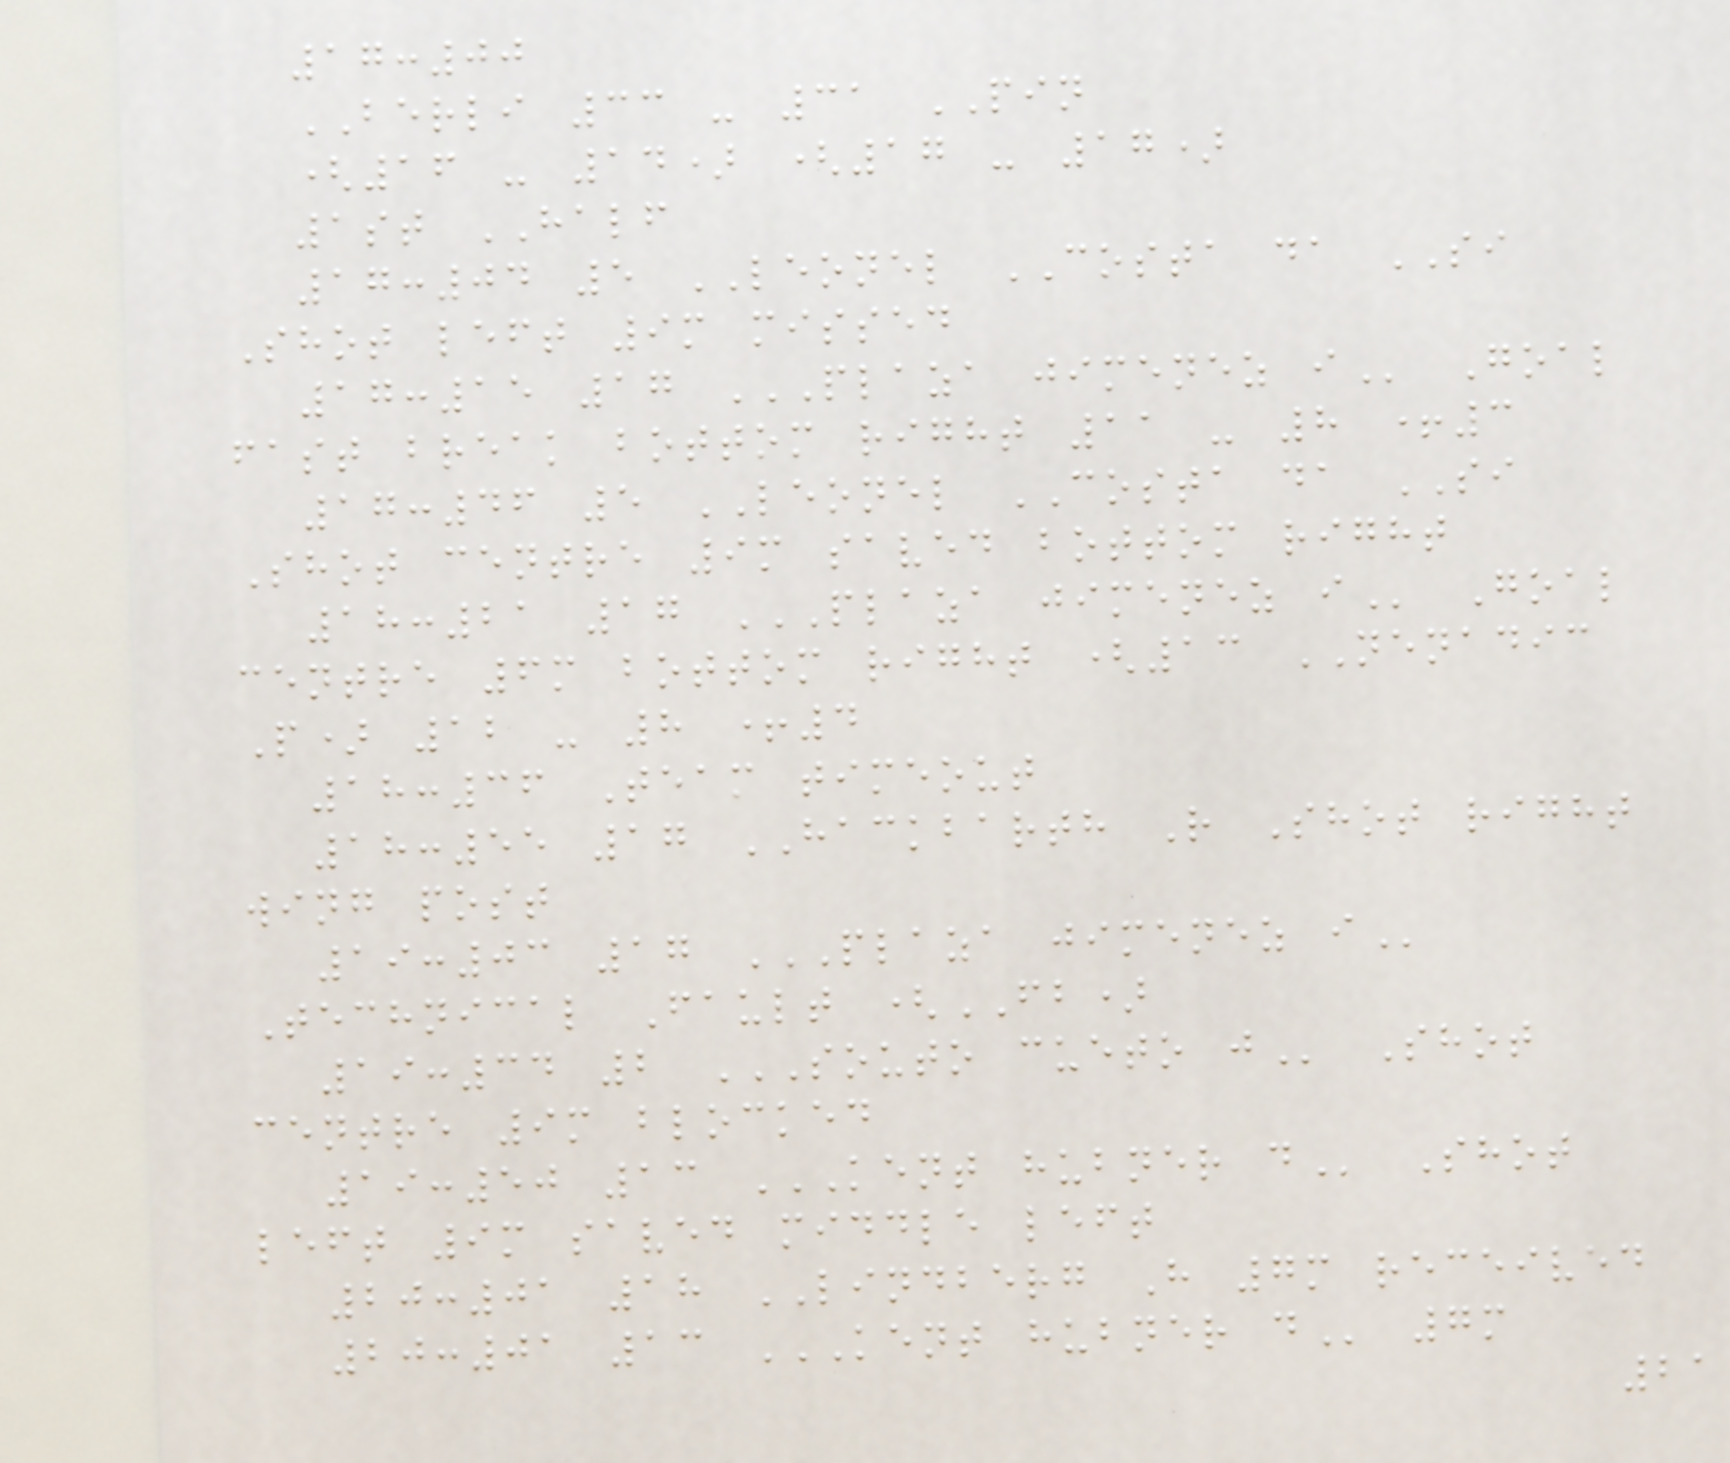17:00
BERLI 33 - 31 PIN
(16 - 14) (17 - 17)
1st HALF
17:04 5 LEONEL COSTA da SI
Shot left 9m missed
17:15 17 PLAZA JIMENEZ I Goal
fast break bottom right 11 - 8 +3
17:46 5 LEONEL COSTA da SI
Shot centre 9m saved bottom right
18:21 17 PLAZA JIMENEZ I Goal
centre 6m bottom right (13 NENADIC
P) 12 - 8 +4
18:36 Team timeout
18:55 17 HACKBARTH R Shot right
wing post
19:03 17 PLAZA JIMENEZ I
Technical Fault (FB)
19:34 2 SOUTO CUETO J Shot
centre 9m blocked
19:50 13 KENT HUBNER D Shot
left 9m saved middle left
20:01 18 LINDBERG H 7m received
20:01 13 KENT HUBNER D 7m
21
